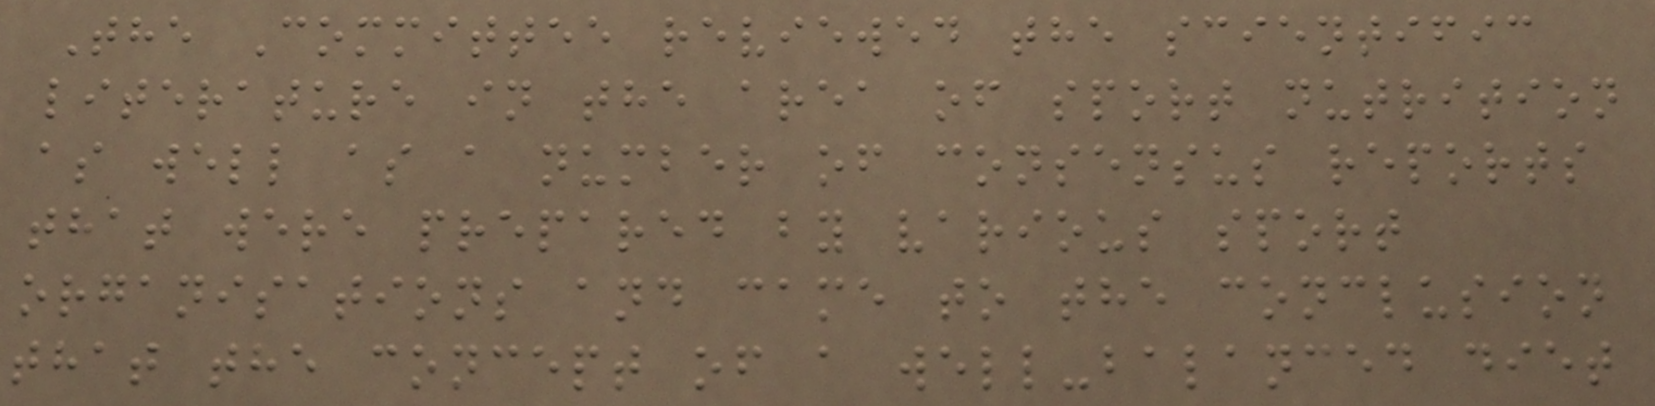The Committee reviewed the scientific
literature in the area of sport nutrition
as well as a number of consensus reports
that were prepared by various sport
organisations and came to the conclusion
that the concept of a well-balanced diet
